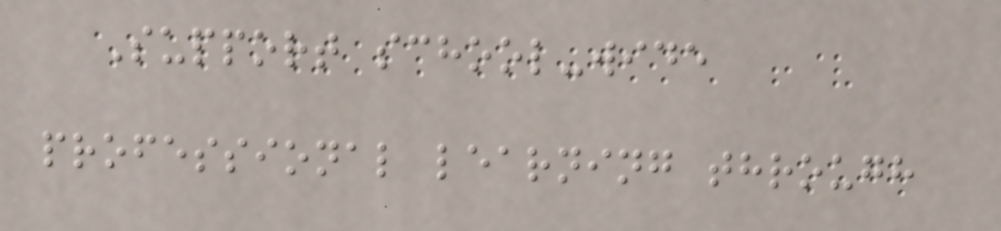Support school-wide
professional learning through
